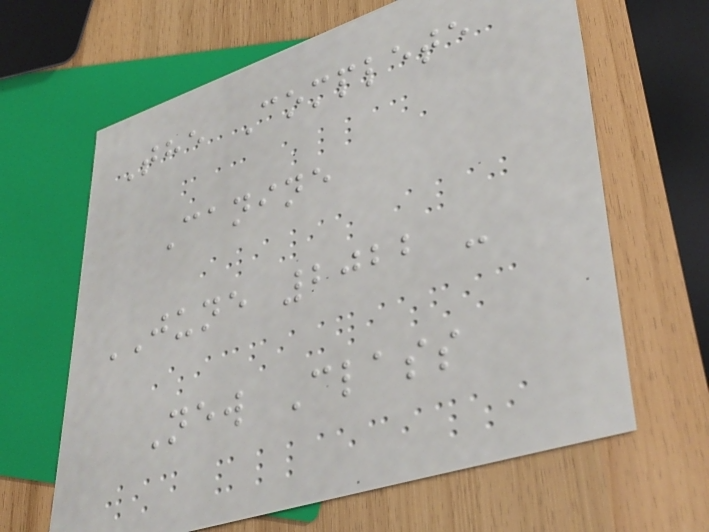The Complete
Canine
JUNE 2022 -
New Class
